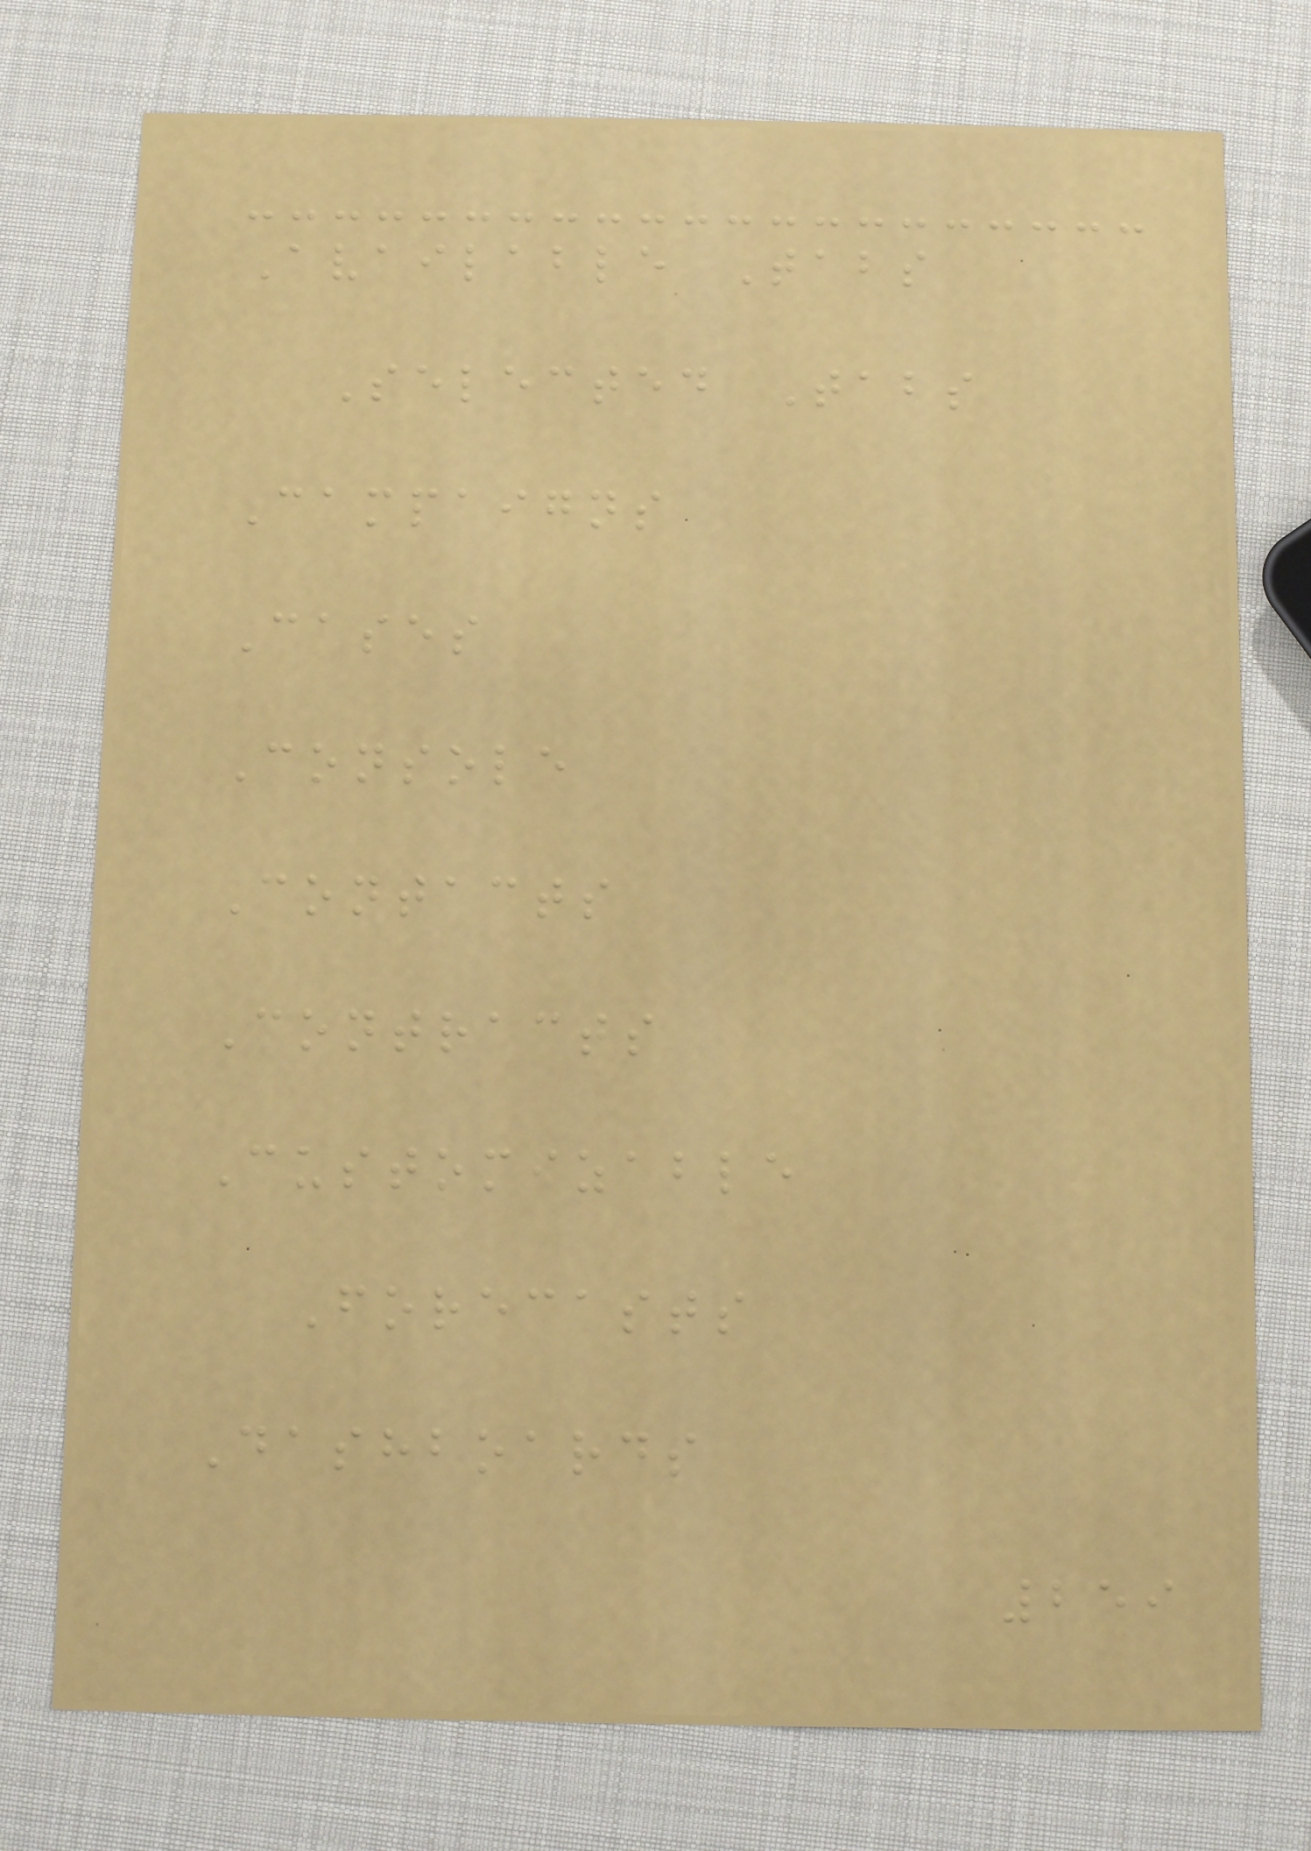Available Tabs
Selected Tabs
Campaigns
Cases
Console
Contacts
Contracts
Customizable
Forecasts
Dashboards
259
